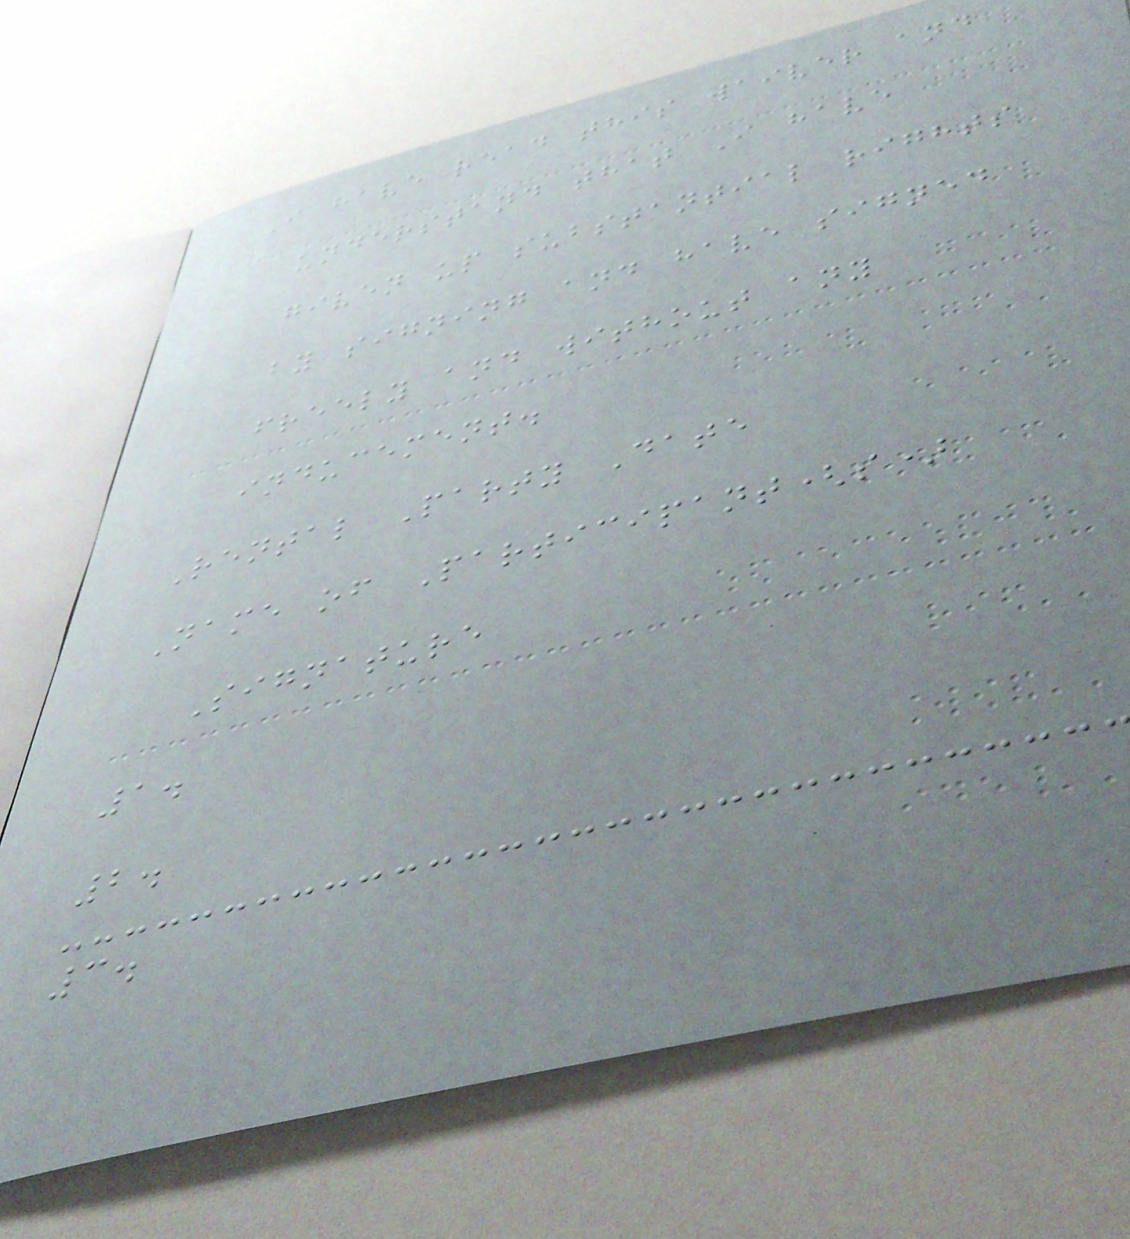I have read this waiver and
understand that I have
given up substantial rights
by signing and have signed
freely and without any
inducement.
Rental Party Date
Name of Participant(s)
Signature
1.
2.
3.
